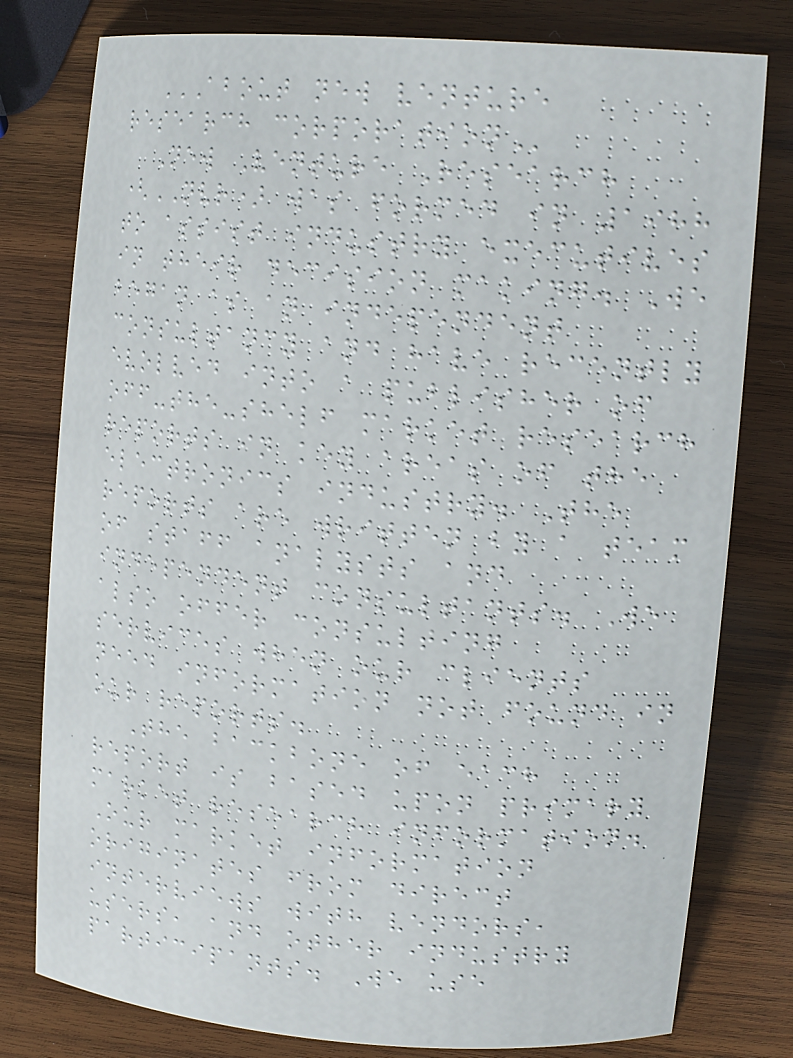ABOUT NEW VENTURE
RESEARCH CORPORATION
New Venture Research
(NVR) was formed in 1988
to assist industry executives
in their decision making. We
began as an independent
consultancy and have recently
evolved into a publisher of
off-the-shelf market research
reports in key areas of the
electronics industry. The
reports are written by a team
of staff analysts and
independent consultants. We
also offer consulting
services when our clients
need information not found in
our reports.
The backbone of each
report is based upon primary
market research information.
Our market information
originates from direct
interviews with vendors,
users, and other industry
participants. We use
